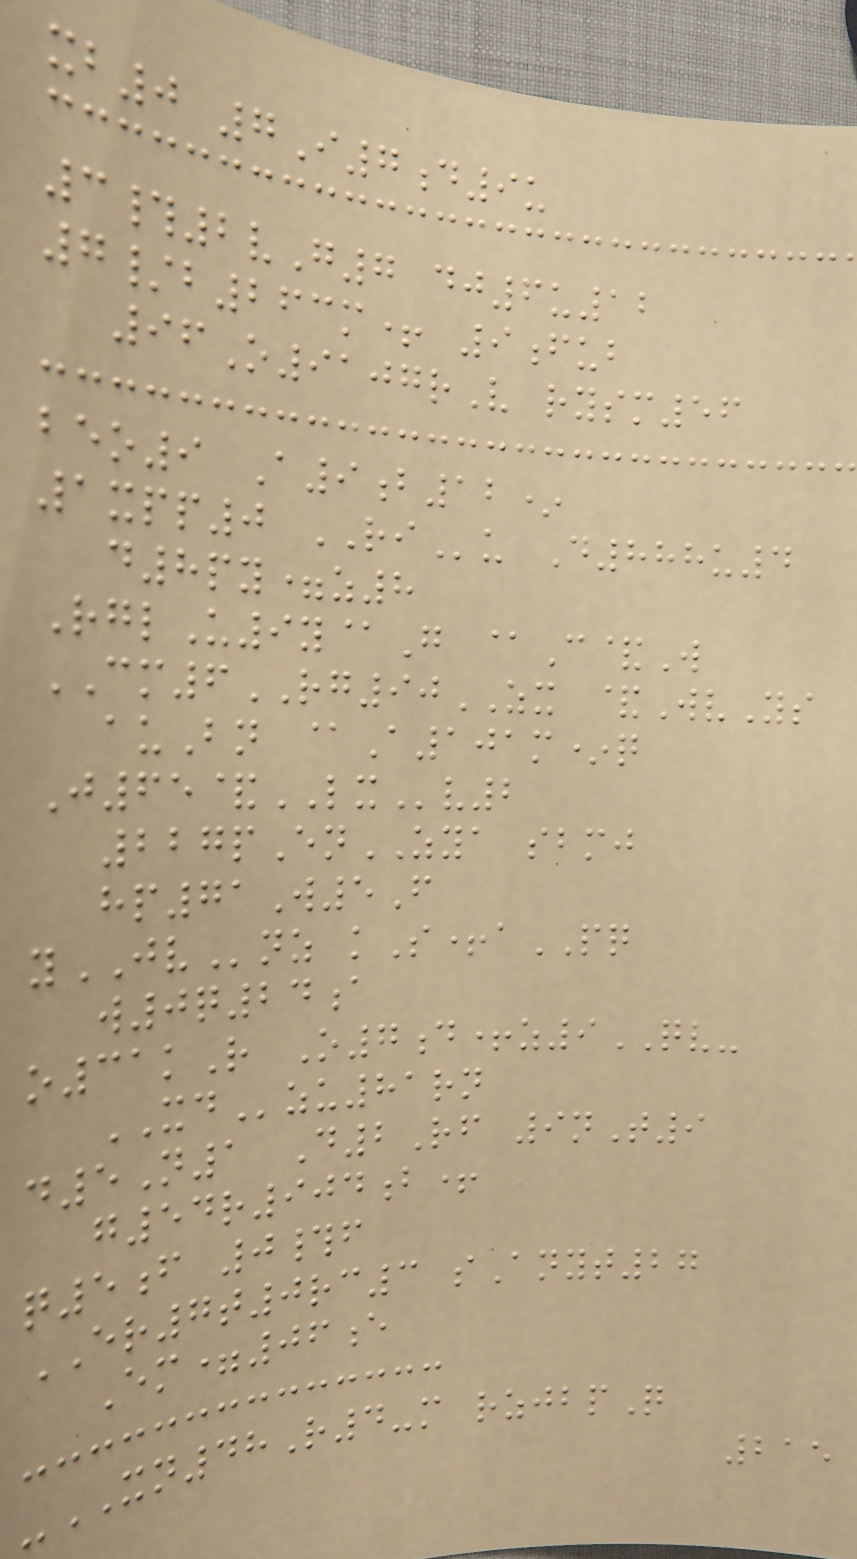xb0 7I7d9u
3#2vG7 dj6u12
7/b263m+ 9fub
96O9107rV rysm56
beo9 A9b12*
1xpp0 RIu D888u4
d8py=z8
RglU9y@G @C&W
CM6RG90ZX &WvYs
auBn @A101m*q
J65&LXv2
227pEnZYA sbmj
hp71W5F
yJVnz kS+aPQ
w0q24a
o31kR O7d+z9QV-
XDzu81rn
d5N1 D2Rf 9nT9
g54r904b+
q5f 0#f
ER7t0rc3 sAnyt27
Em=06e
-XN48R4-m rzjbpQ
215
